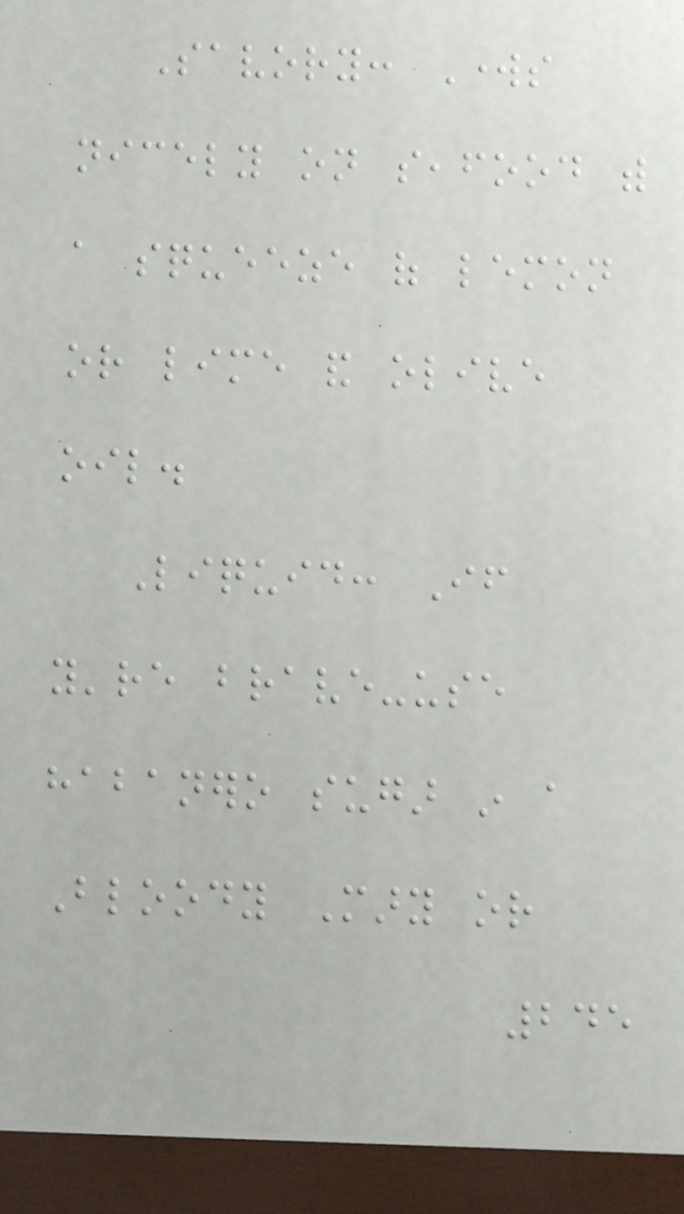Savory: Works
nicely on seafood with
a squeeze of lemon
or lime and olive
oil.
Liquid: If
you're brave-use
habanero sugar in a
Bloody Mary or
245
